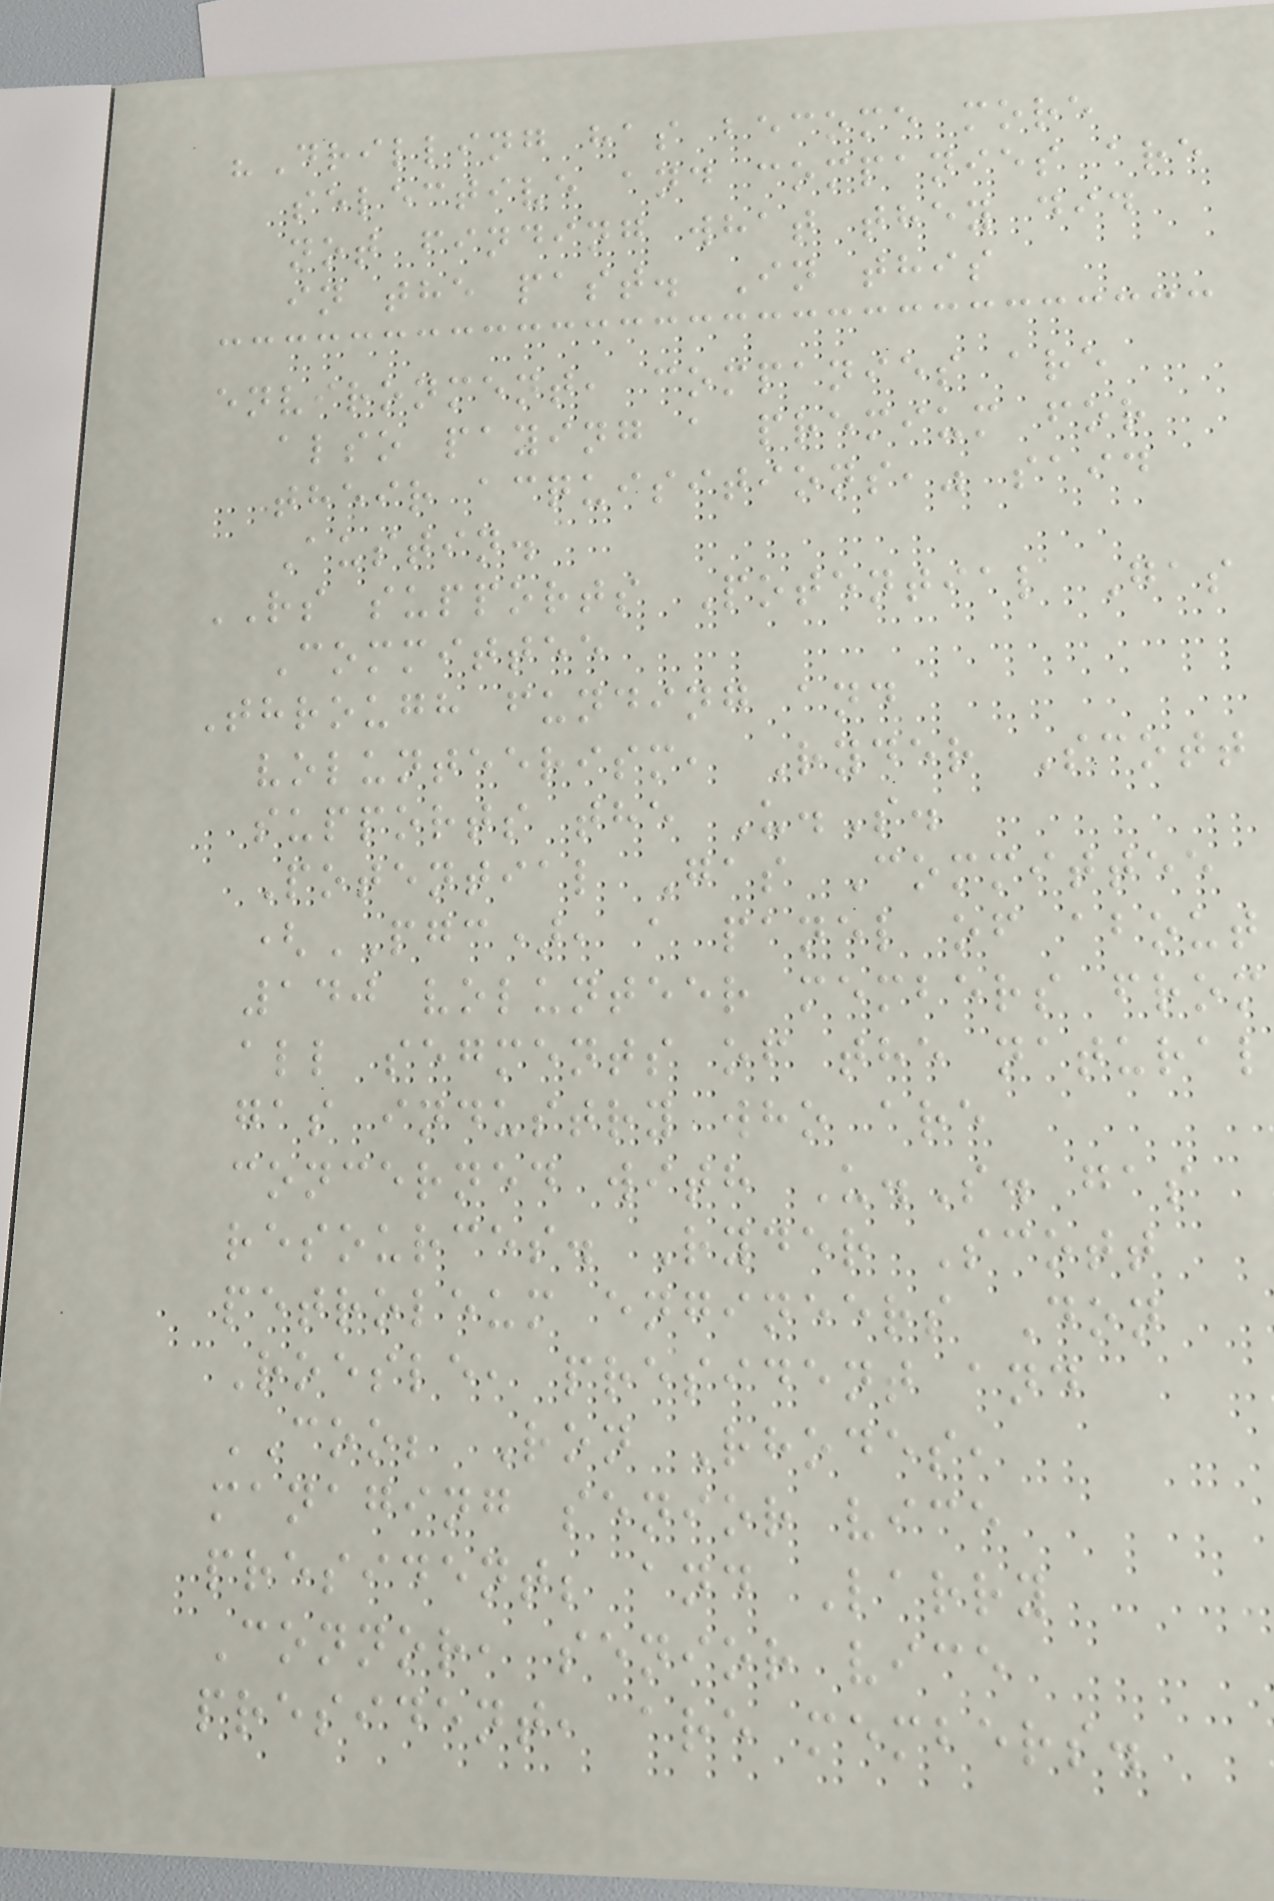"Drilling has become more
selective and companies are
not finding what they did
in the past. In this
environment, companies are
also paying a premium for
their acquisitions," said
Austin.
RS supports Potential Gas
Committee
Through funding and
volunteerism, Ryder Scott
supports the U.S.
Potential Gas Committee
(PGC), a panel of about
140 volunteer members from
all segments of the natural
gas industry who are
concerned with U.S. gas
resources. Ryder Scott
petroleum engineers Don
Roesle, president and
COO; Ron Rhodes,
managing senior vice
president; and Larry
Connor, senior vice
president, are members.
